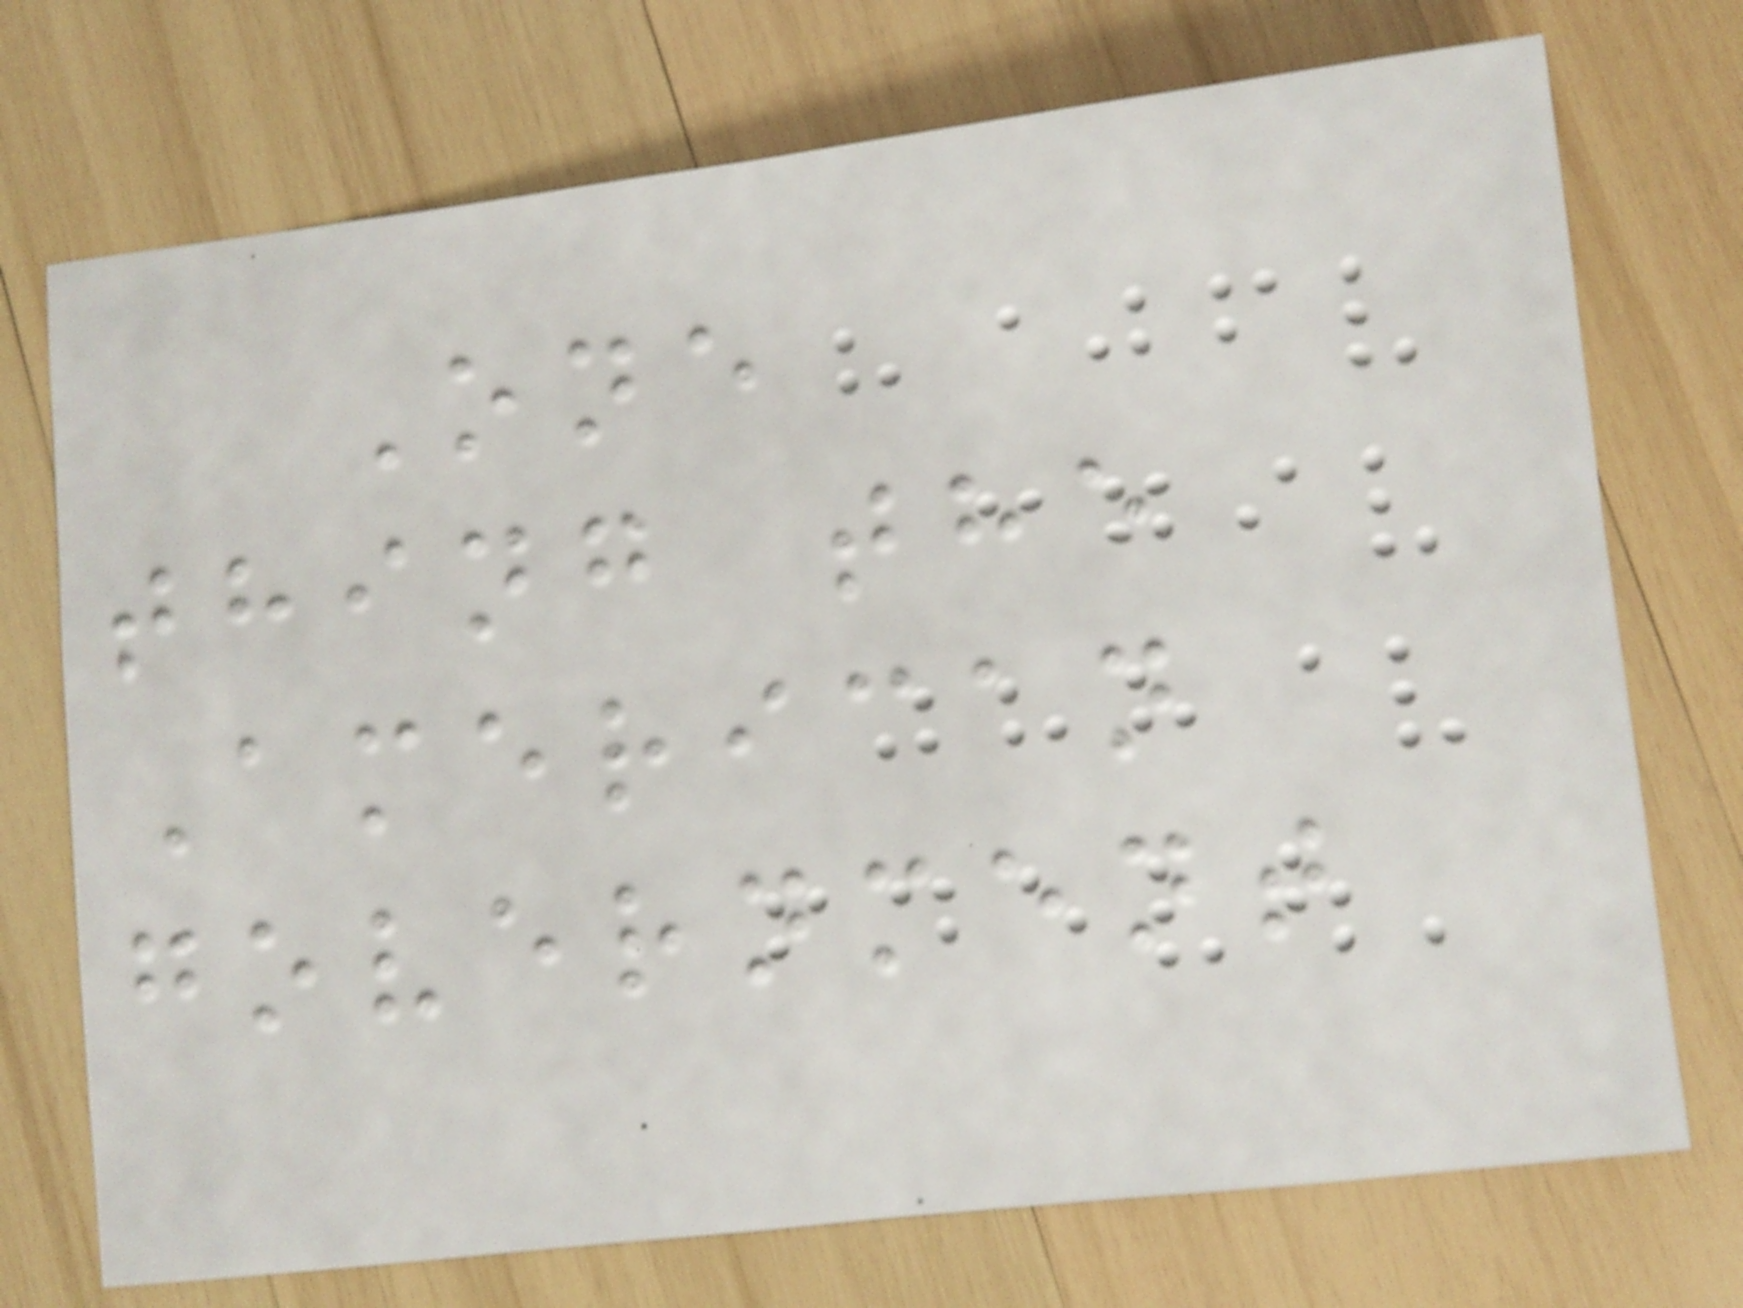One
thing the
American
government
